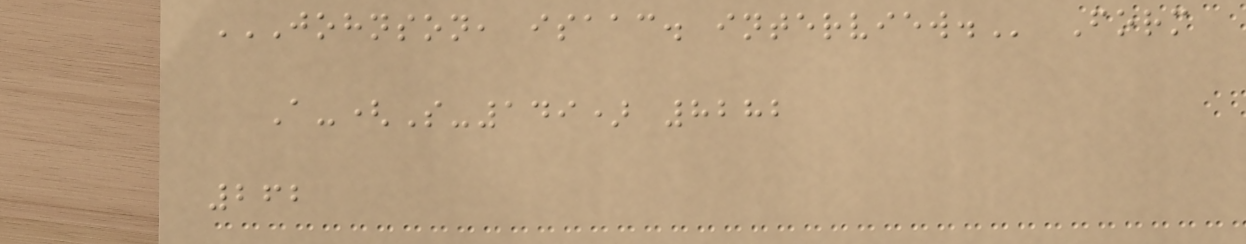JOHNSON, ISAAC. INTERVIEW. Form
A-(S-149) 8282
262
